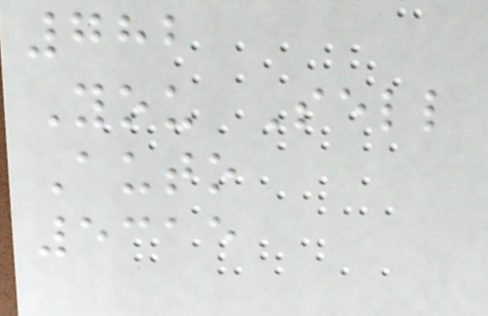782
You Sell
Auto
5315
